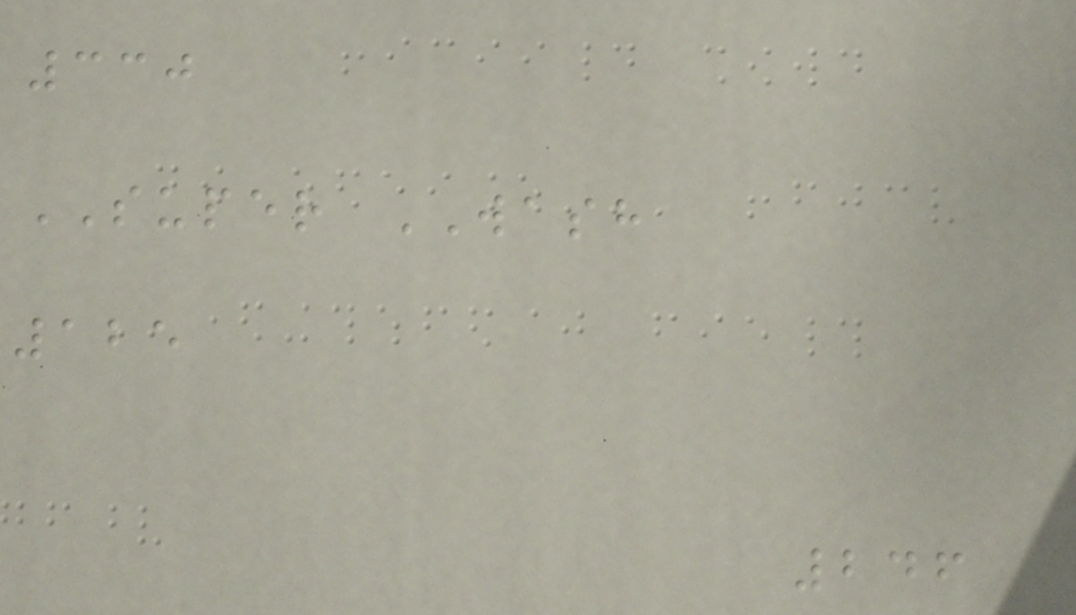330
SUPER WASH
125
246
